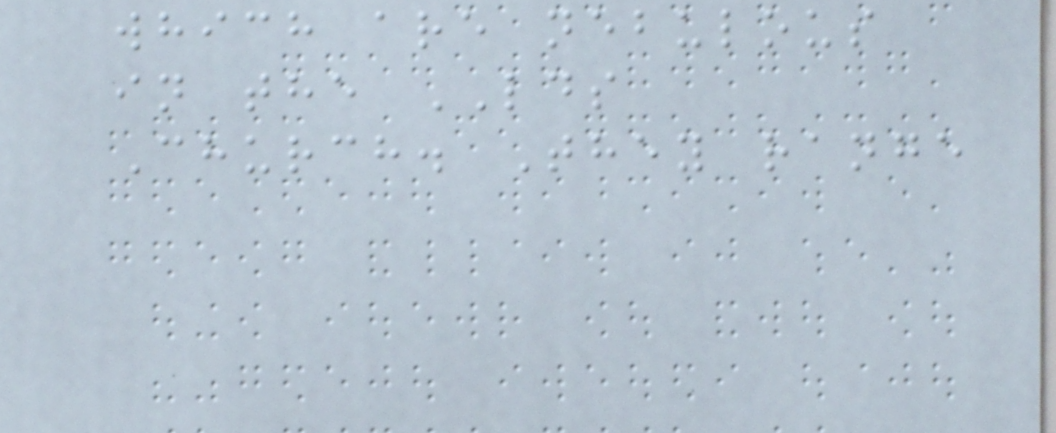which are nebulous
in the LDS
Church. They range
